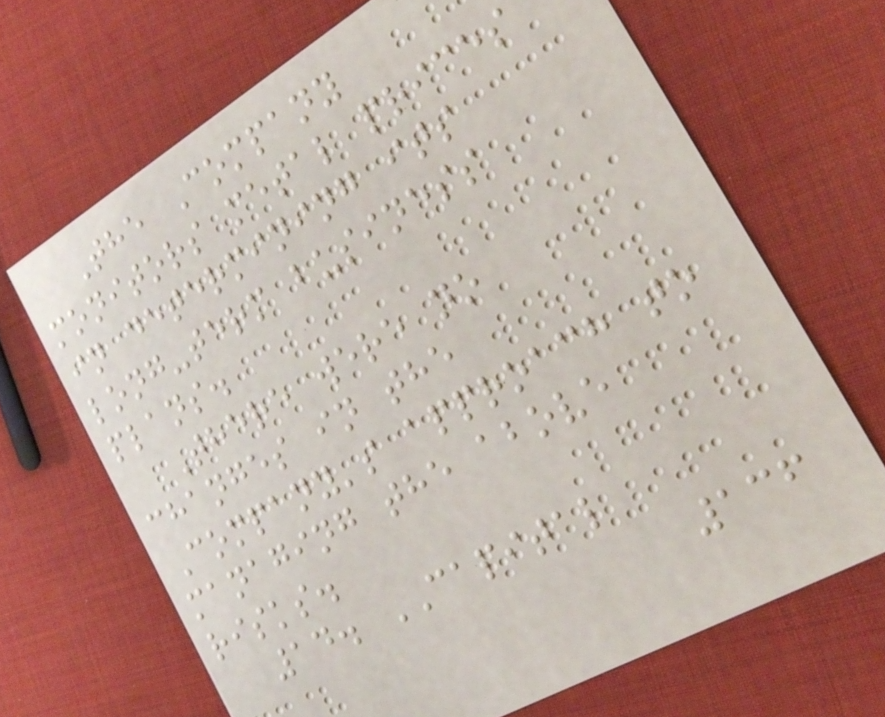The Company
monitors metal prices
in determining its
long-term business
plans.
There were no
changes in the
Company's approach to
managing the above
risks.
14. CAPITAL
136
